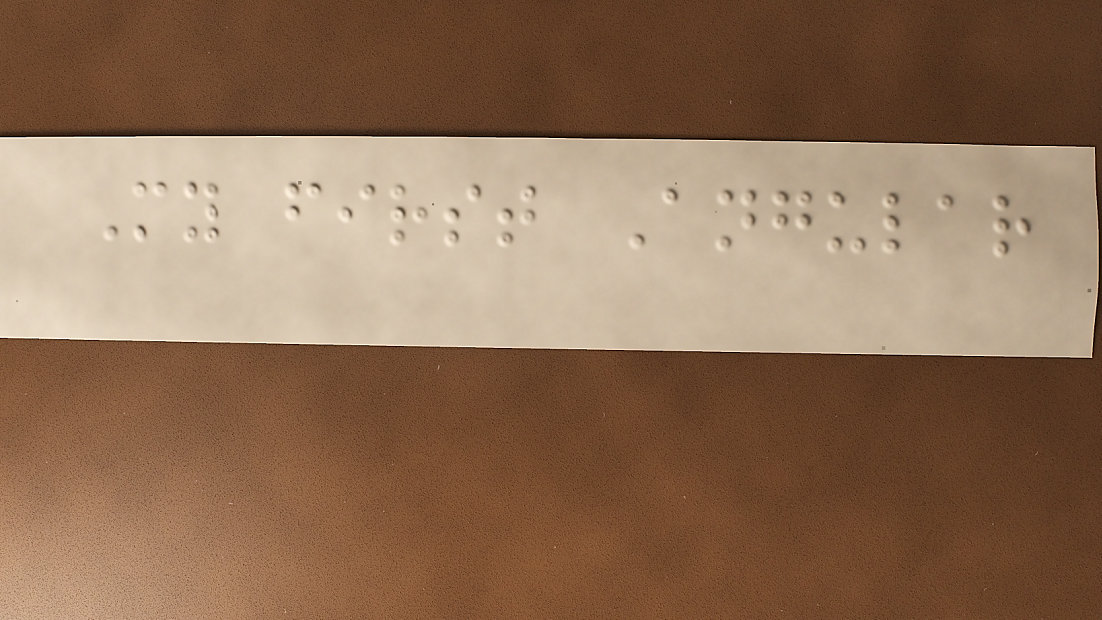My first Angular
